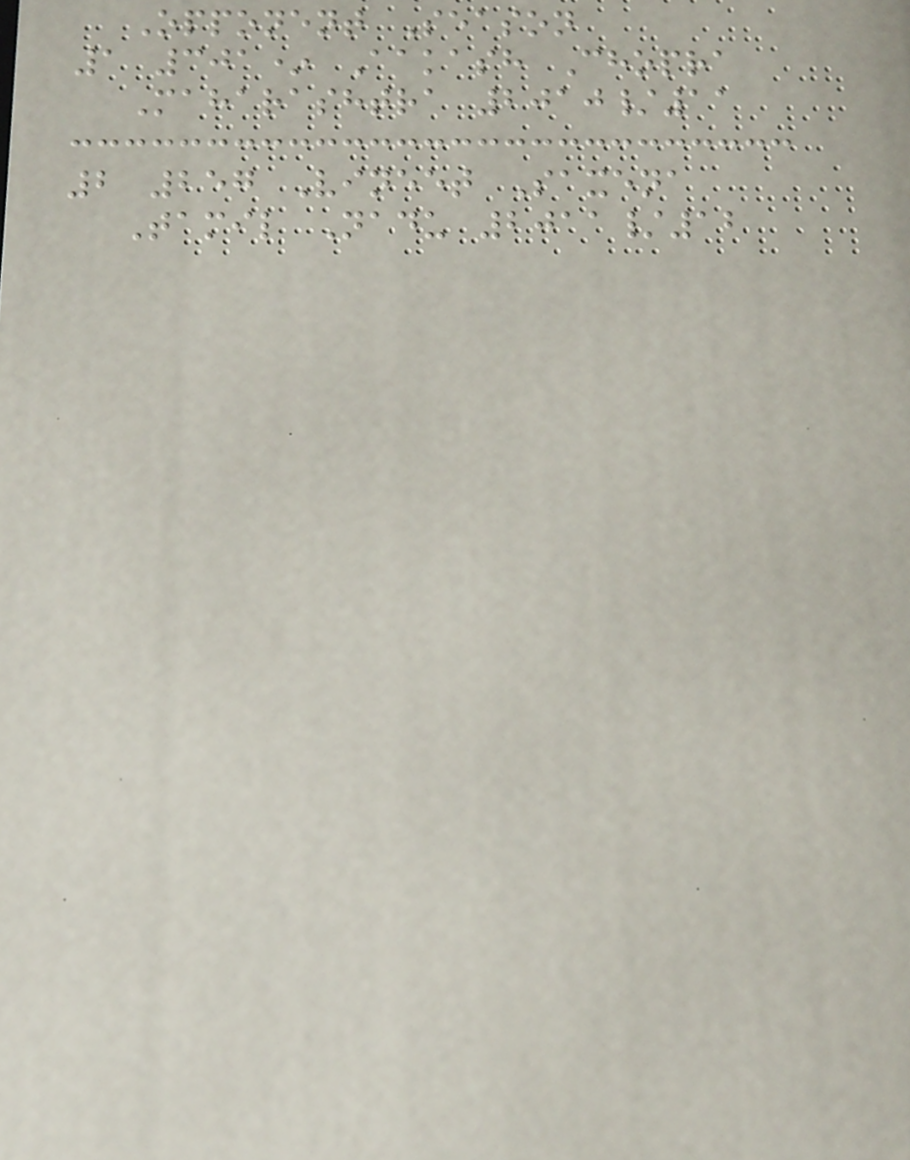Opponent Season
1 301* Aakash Chopra
Maharashtra 2010/11
2 257 Vineet Saxena
Tamil Nadu 2011/12
